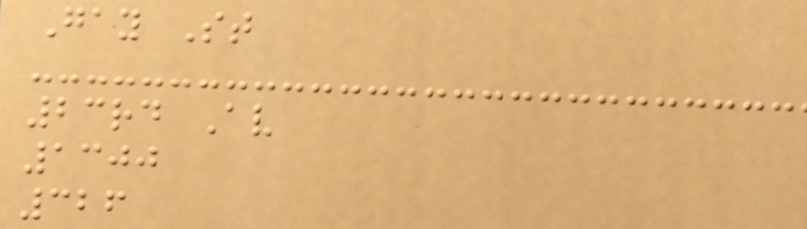Gay St
23rd Av
1300
326
